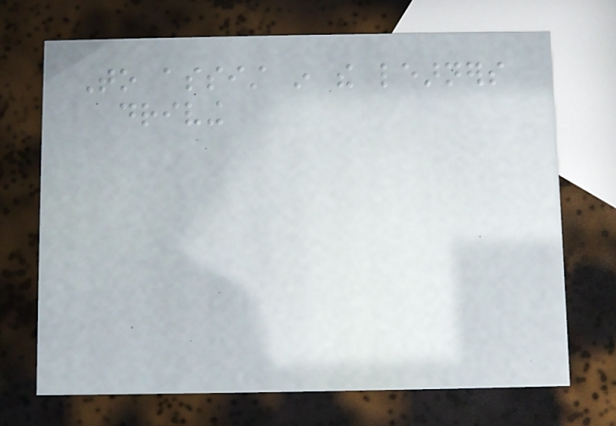To assist in the learners
driving
